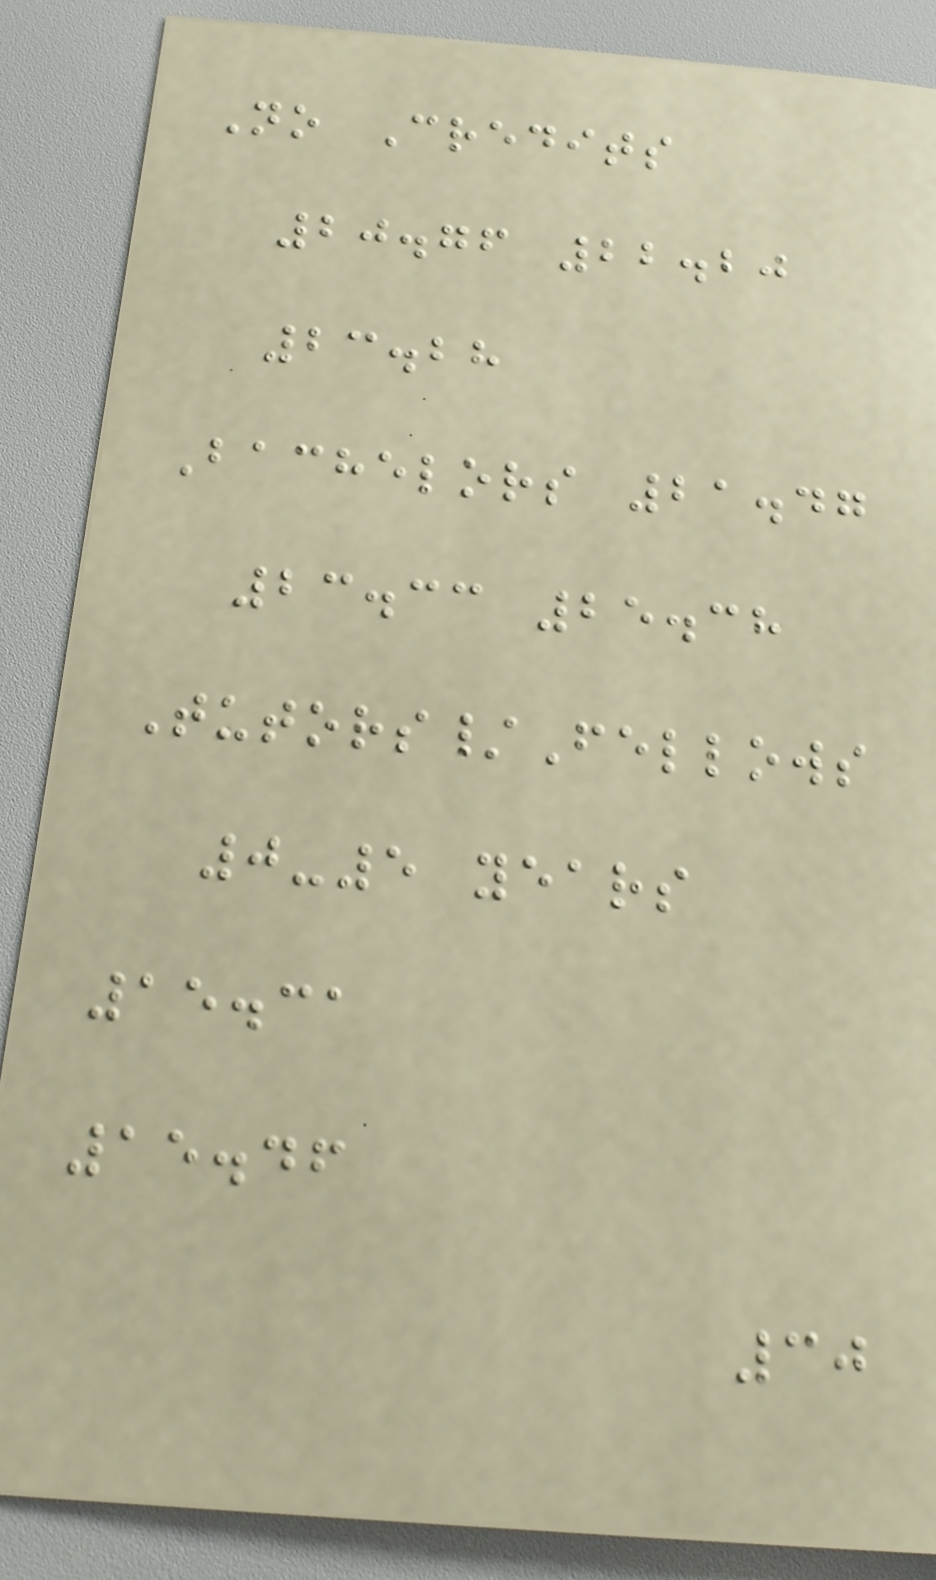No Credits
20.76 22.20
23.28
Bachelors 21.47
23.33 25.38
Tutors/Fellows
0-5 years
15.31
15.46
30
